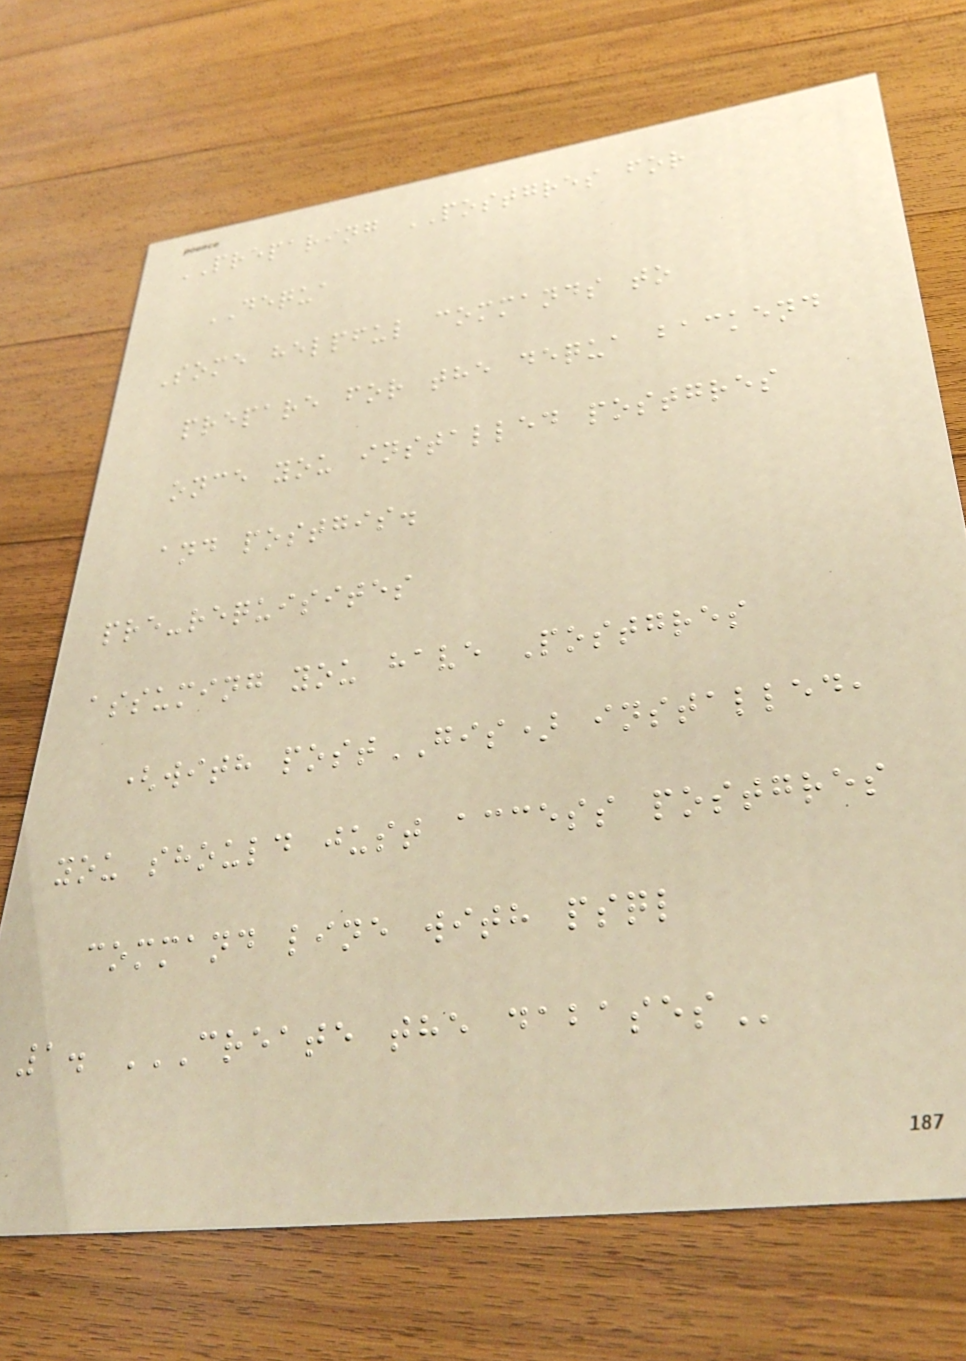PREPARING POSTGRES for
DEQUA
Some helpful commands to
prepare for the dequa backend
once you installed postgres
and postgis.
pre-requisites
assuming you have Postgres
(with postGIS) installed,
you should just access postgres
command line with psql
1. CREATE THE DABASES
